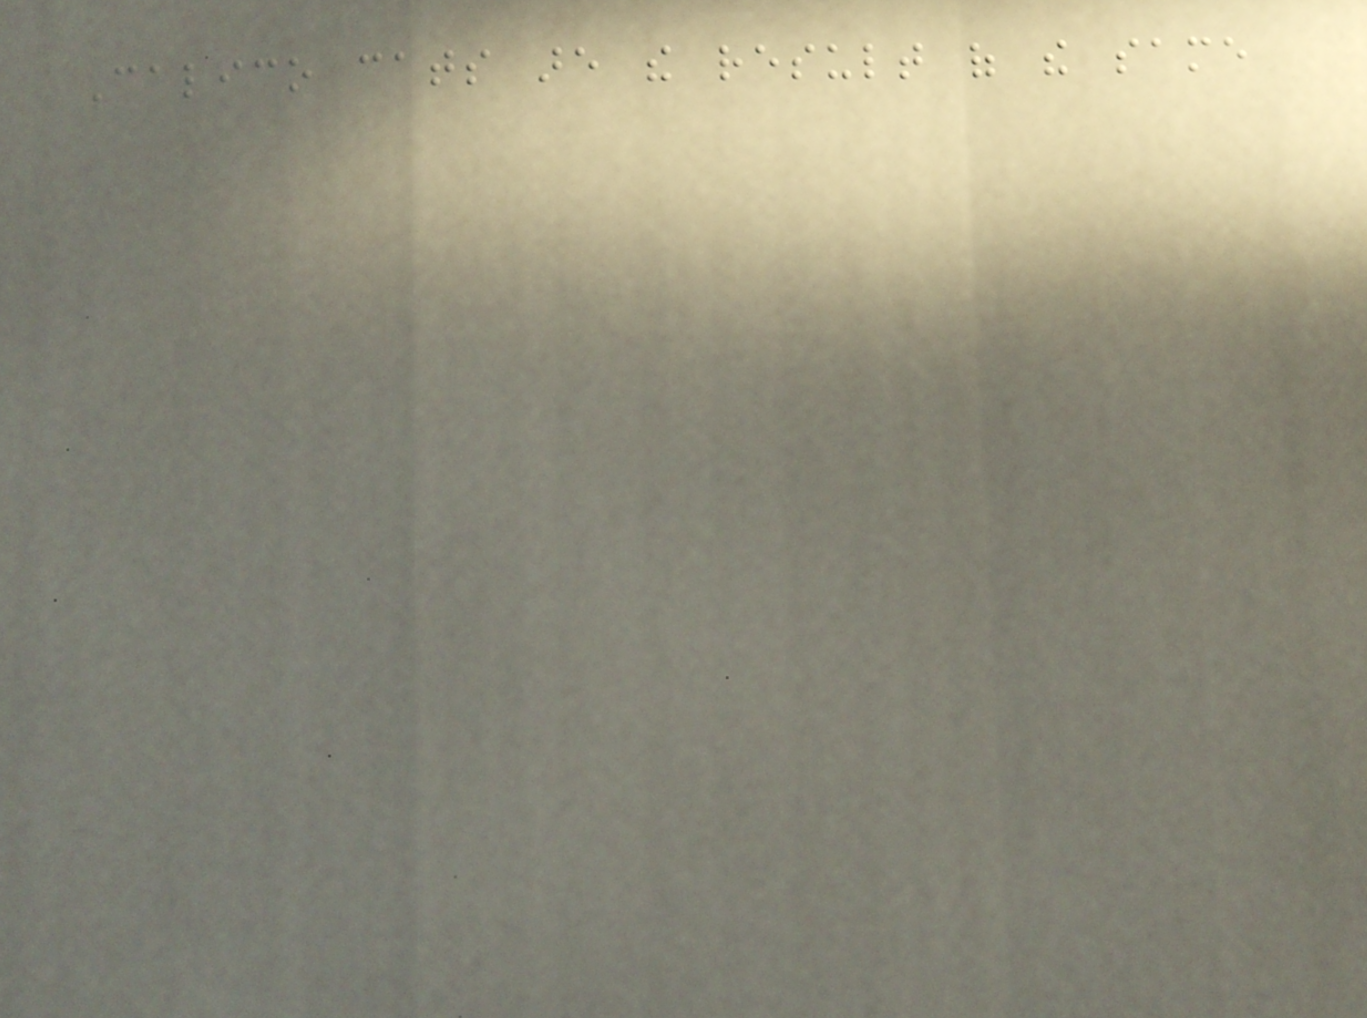Calico cats are the result of the same
